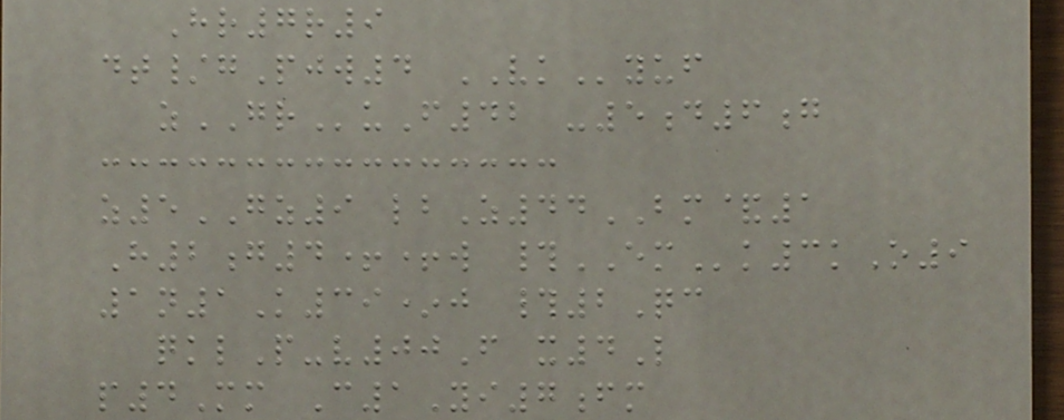Hr7r9
dt/gPjw4 VKyuf
zGRuF42 -5d6g
z5GZ9 lbZ44BM&1
H2g4++w #EMk3kO9
1n1K39*j #2Qc
qklP-v00F x4L
p4Mm C1Yi7fm
